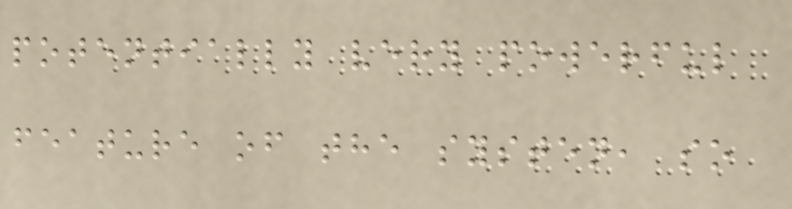potentially very powerful
feature of the systen, so
